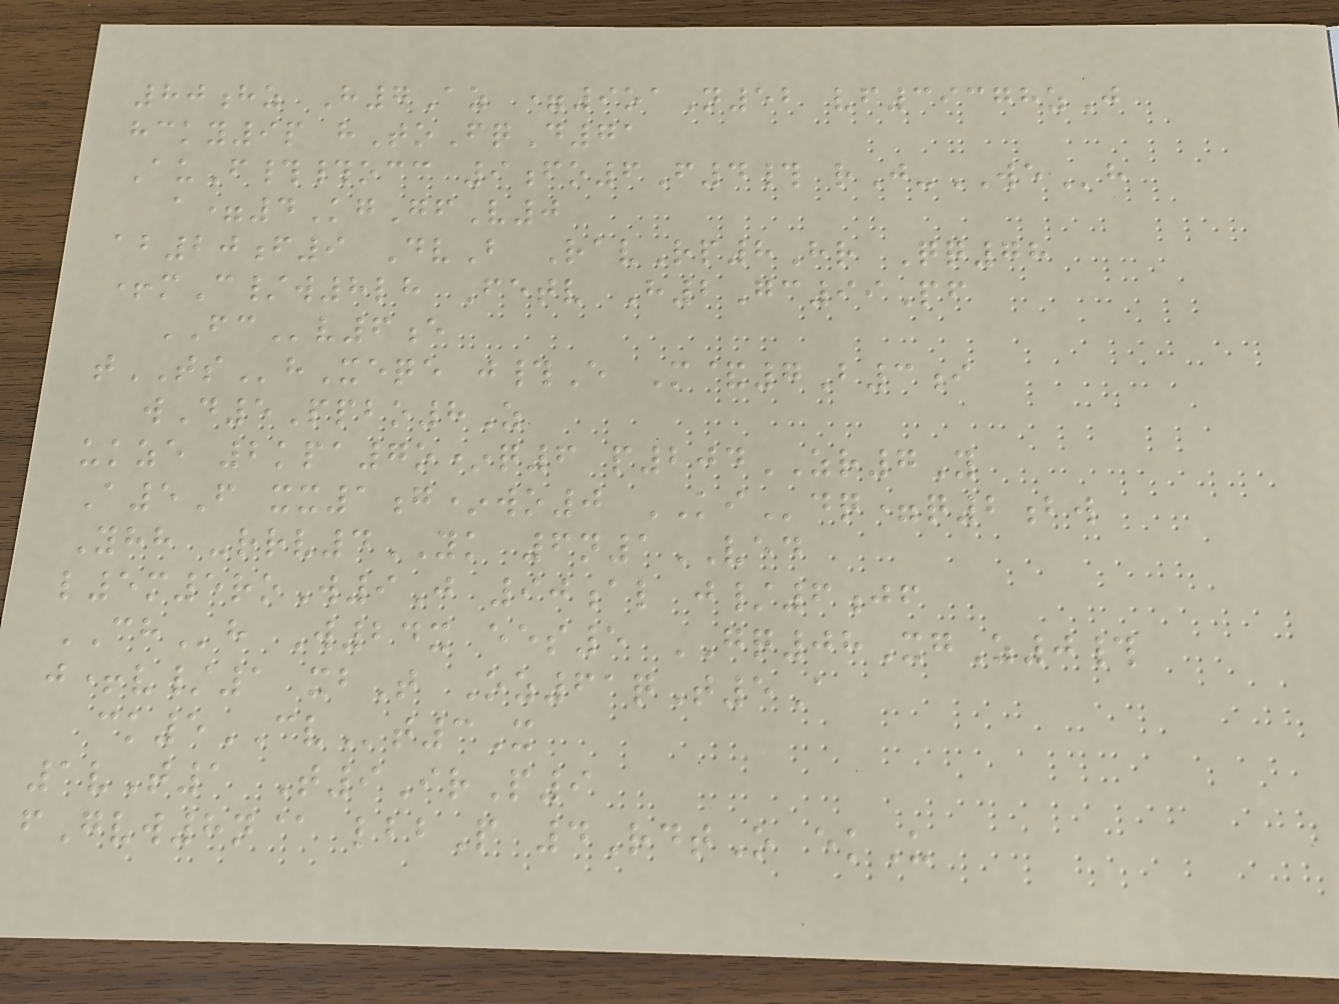80hz H7Az =9oaN52 vf39378zJ
hcky9p hToFqD71
AuF##occ 9fo6F4# rJ-WEh
a=4KgGfV0
ab20f9 DvB RavRp8Hr Qq78
+mC/w8lh Fetv H2Gc99Pf
FCv6e
tTShXeqe j#E M&7B3i
wD5Ppbo8Z
ukze 2kpa7o*q6 p204ZR7Y
A5F xx1g*wo0 KIdq=q2bw
Yhh -rrv4YK 6n1VED
l5m5roW9J 90al j/6jf
CHh W24x ees5 GQ08XgZ0#
j+v/1 xbT Oz61qT5A
ck5CVt3X
1vT1 T9IrP9
fGvw8n@ lbbP 4RdtO ekU
